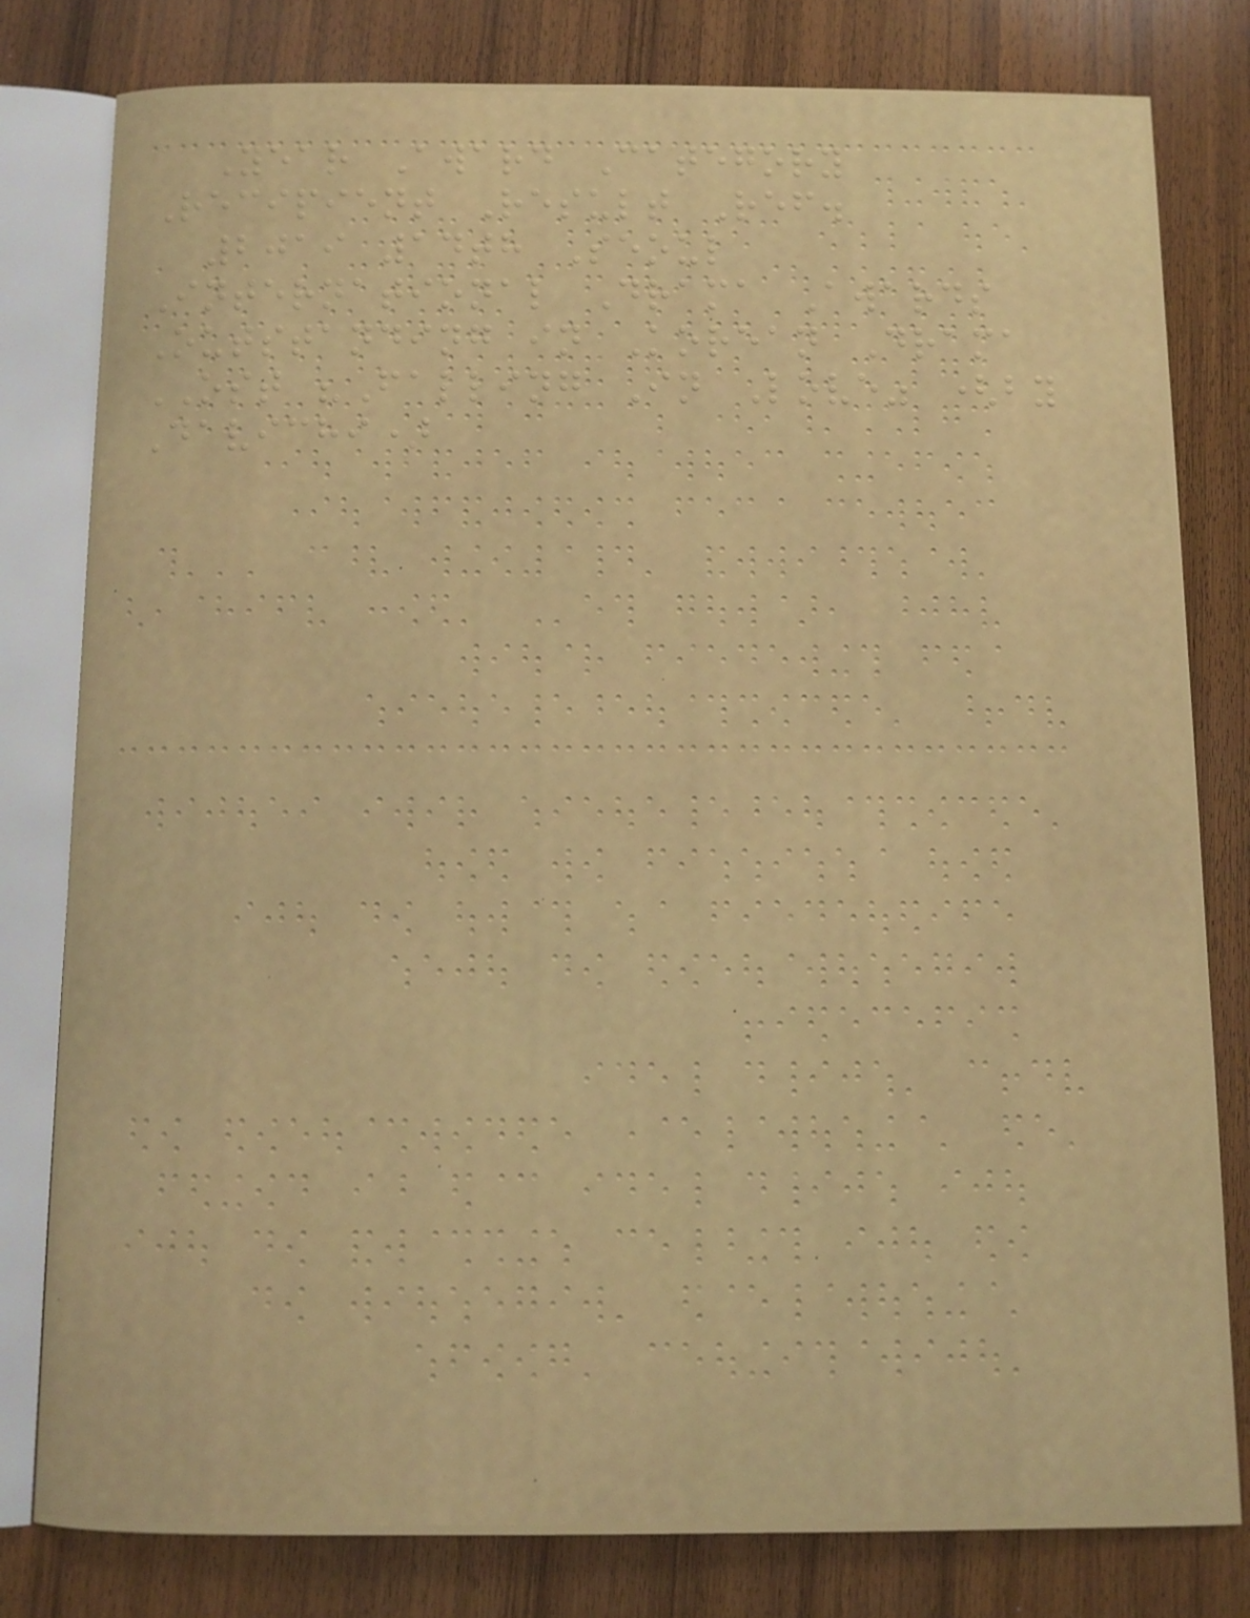Year Award Category
Recipient Result Ref.
2019 14th Seoul
International Drama Awards
Outstanding in Korean Drama
OST "Falling In Love" (by
Davichi)
